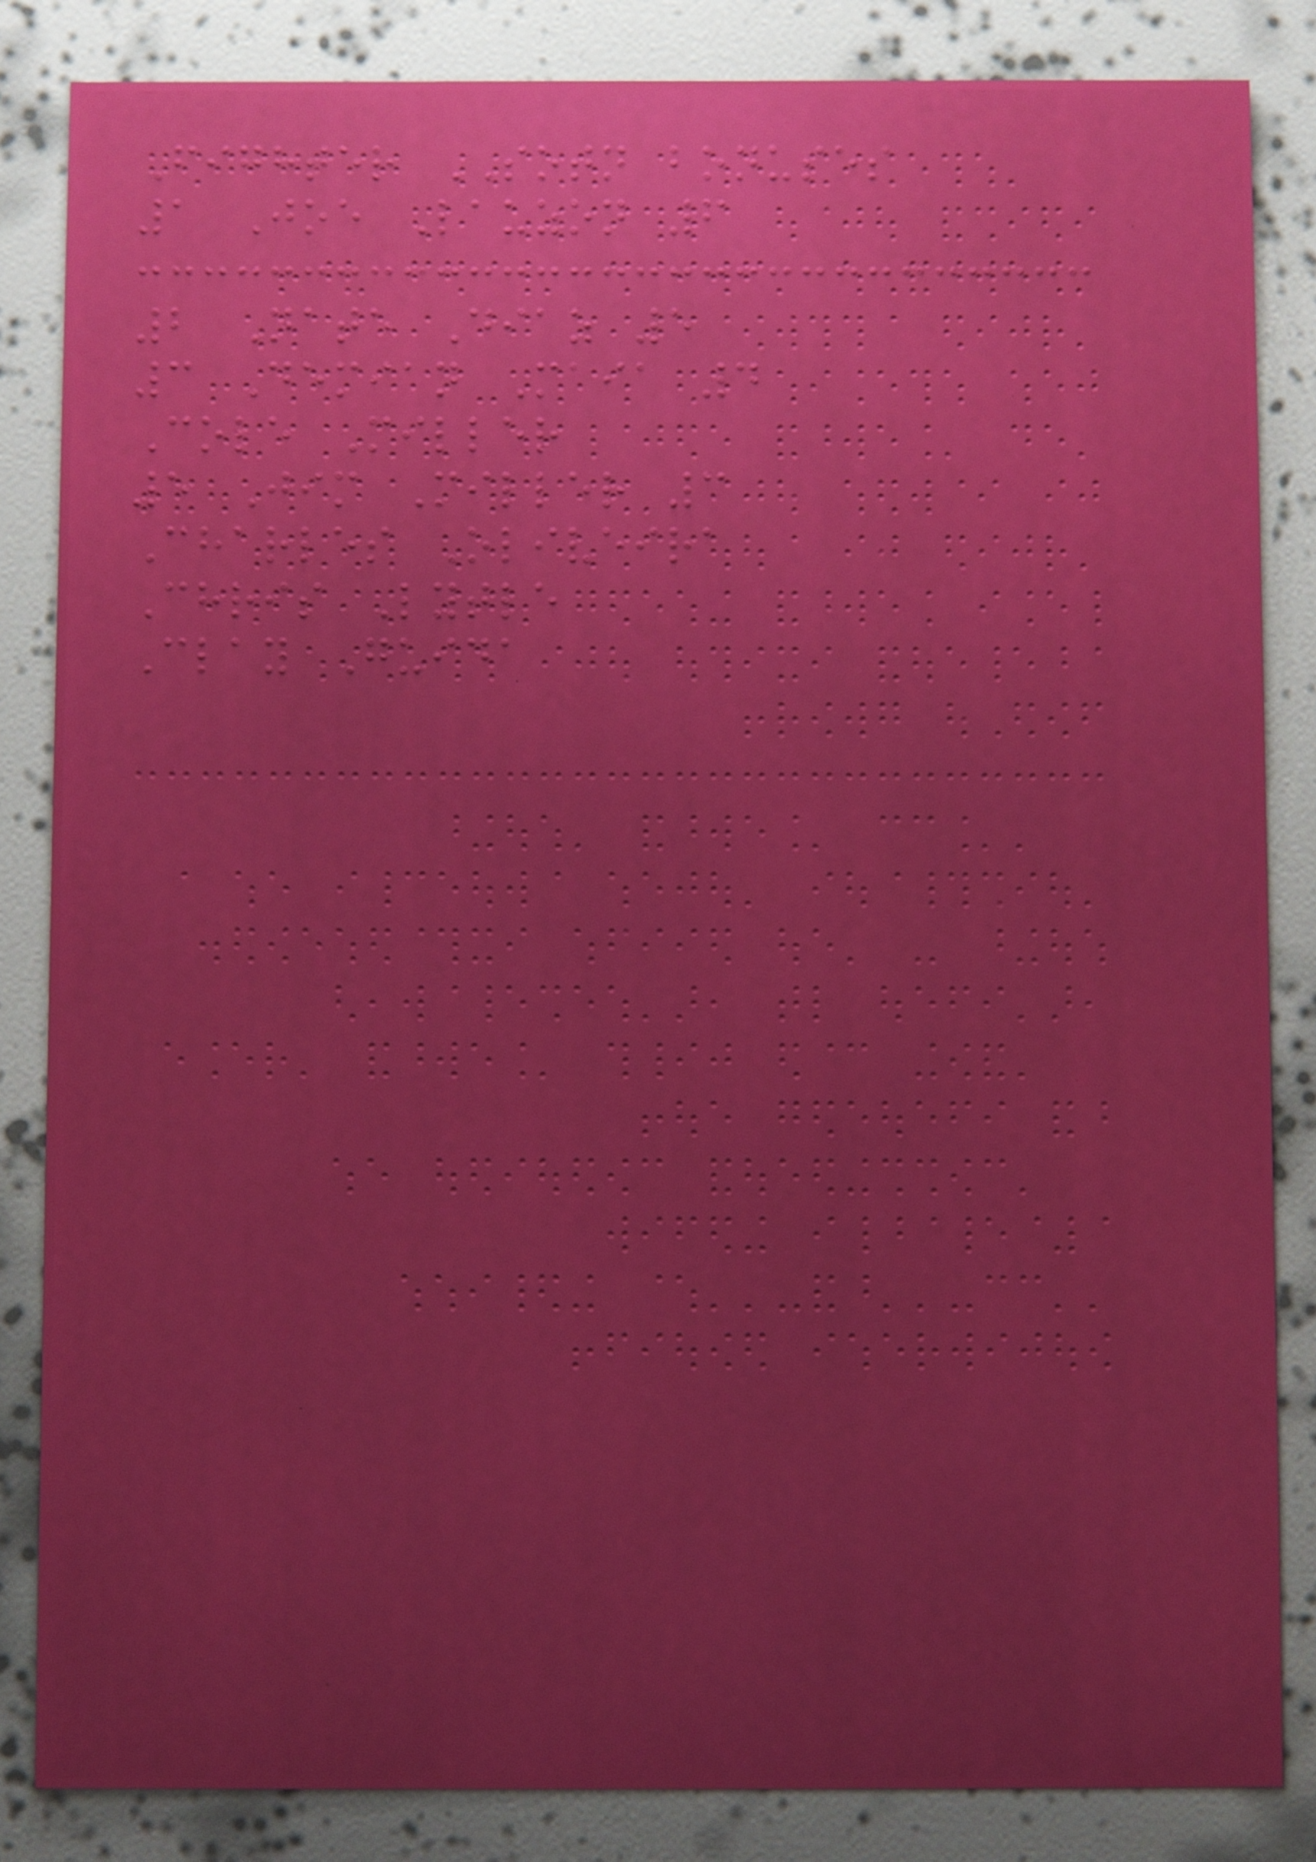Fighter SOTN bonuses
1 Joe Lauzon 6
2 Nate Diaz 5
3 Demian Maia 4
Cole Miller
5 Jim Miller 3
Charles Oliveira
Chris Lytle
Clay Guida
